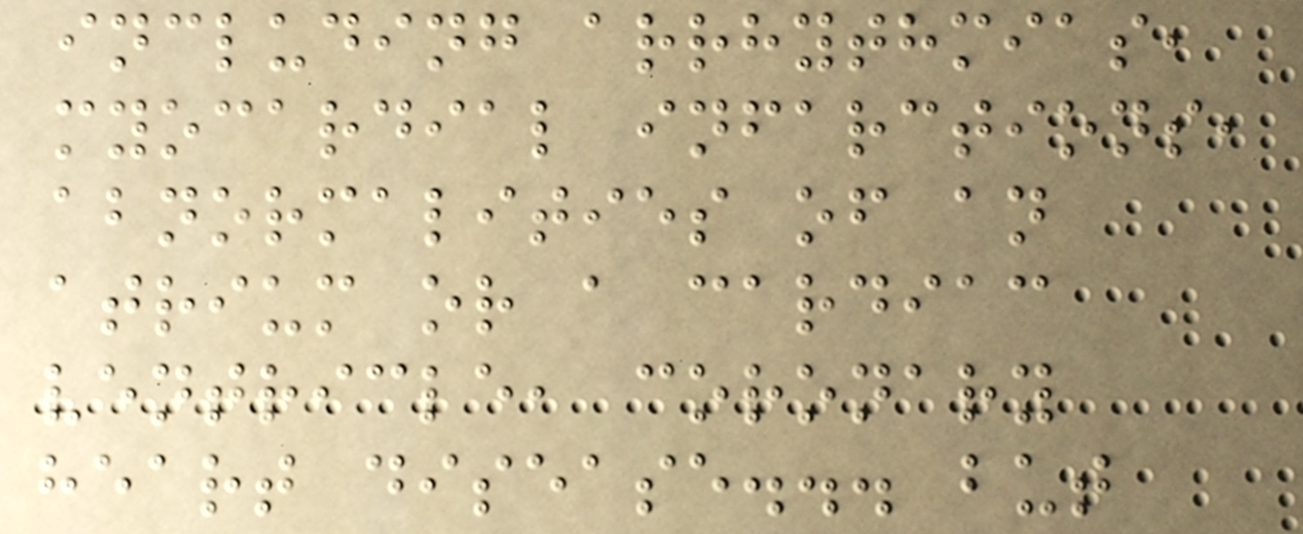including arrhythmias,
myocardial infarctions,
abnormalities of an
atrium or a cardiac
ventricle, coronary
heart disease... but
